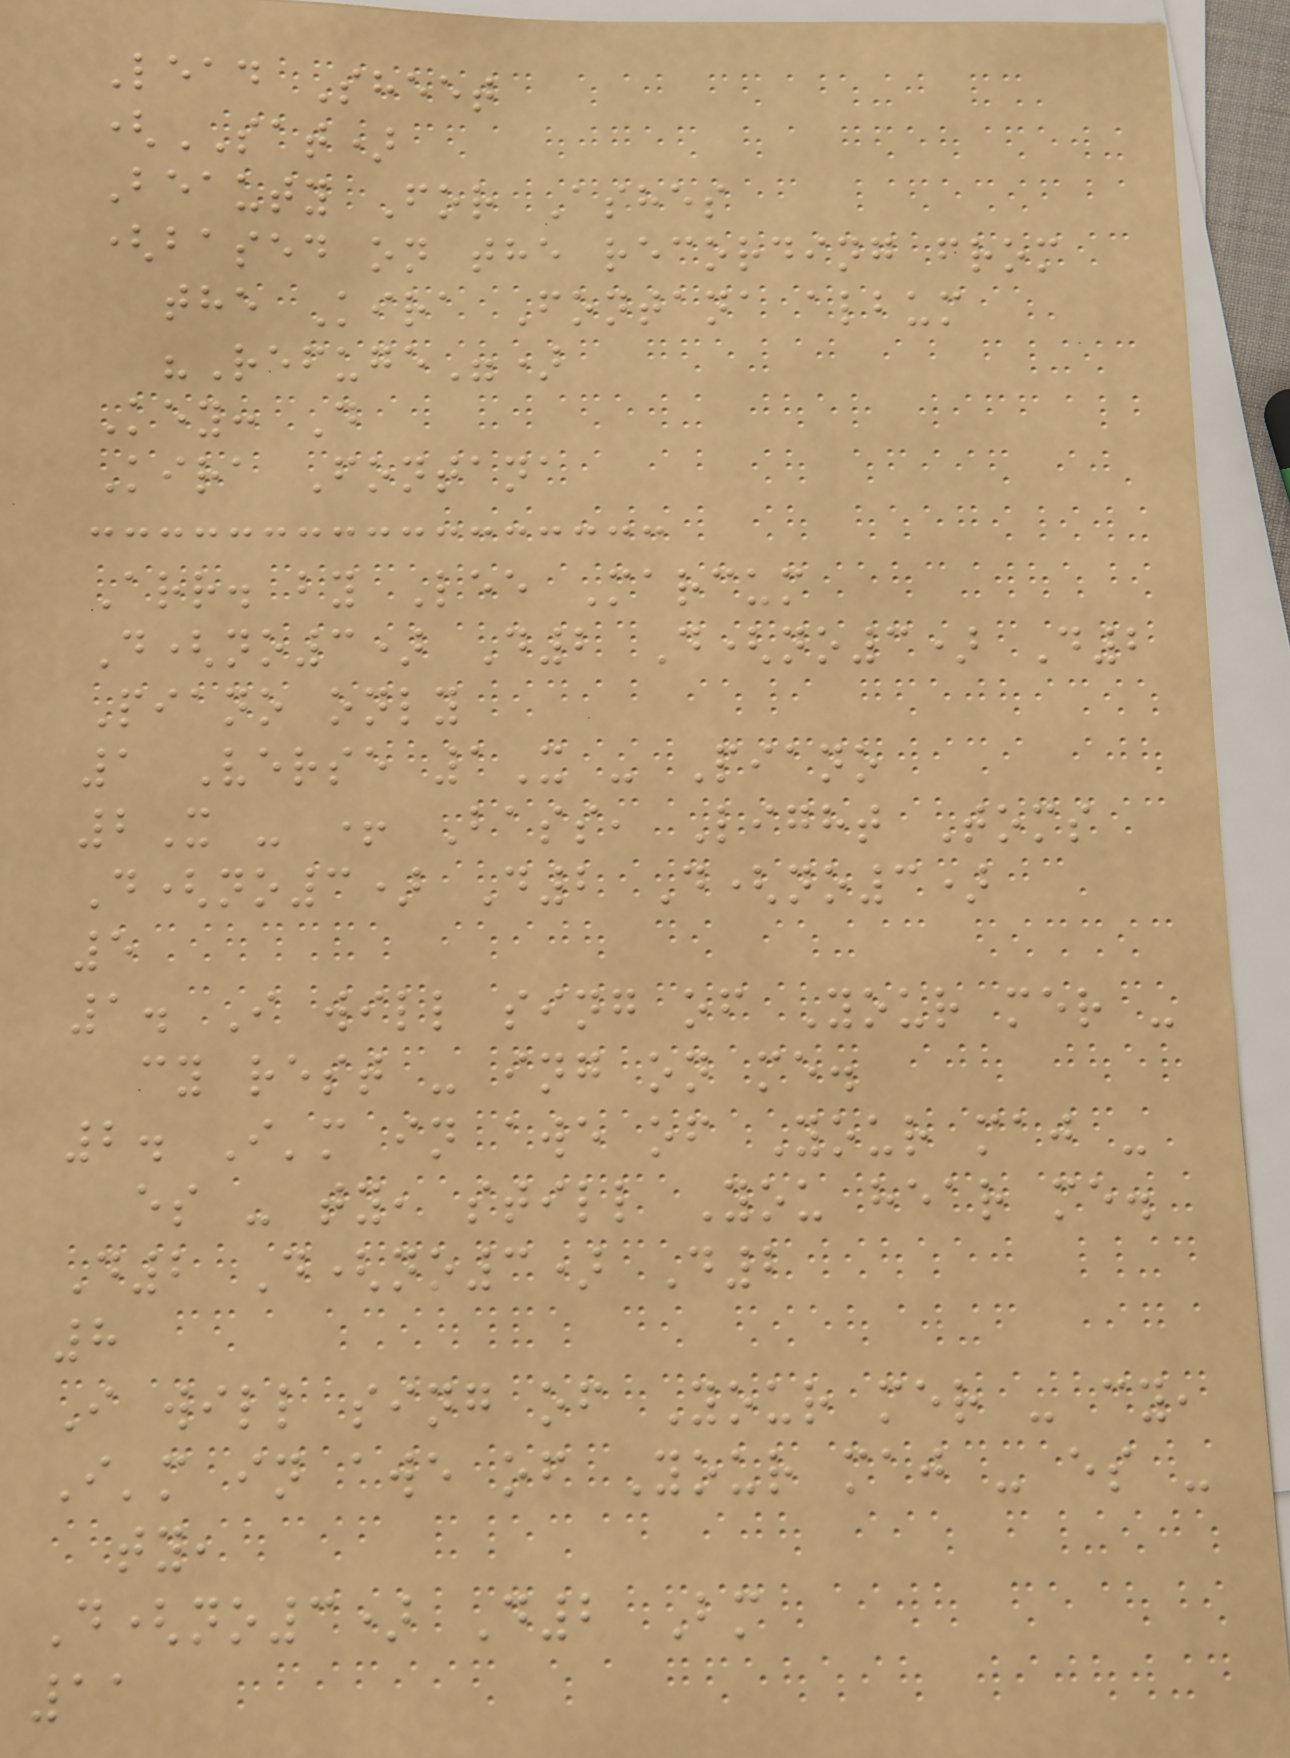Lead Sheet
(SAT)
Beauty For Ashes
(based on the recording from
the Kira Fontana album
"Refuge")
Key: D
Kira Fontana
Arr. by Lee Marcum
D(no3) D2 D(no3) D2
Piano only
1 Verse 1X - Piano
2X - + Bass, Light Toms
D(no3) D2 D(no3)
5
1. I will sing of Your mer -
cy rest - ing on me.
2. I'm in awe of Your maj -
es - ty, still You hear me.
D2 D(no3) D2
8
I will sing of Your mer - cy,
I'm in awe of Your maj - es -
ty,
D(no3) D2 Bm
11
